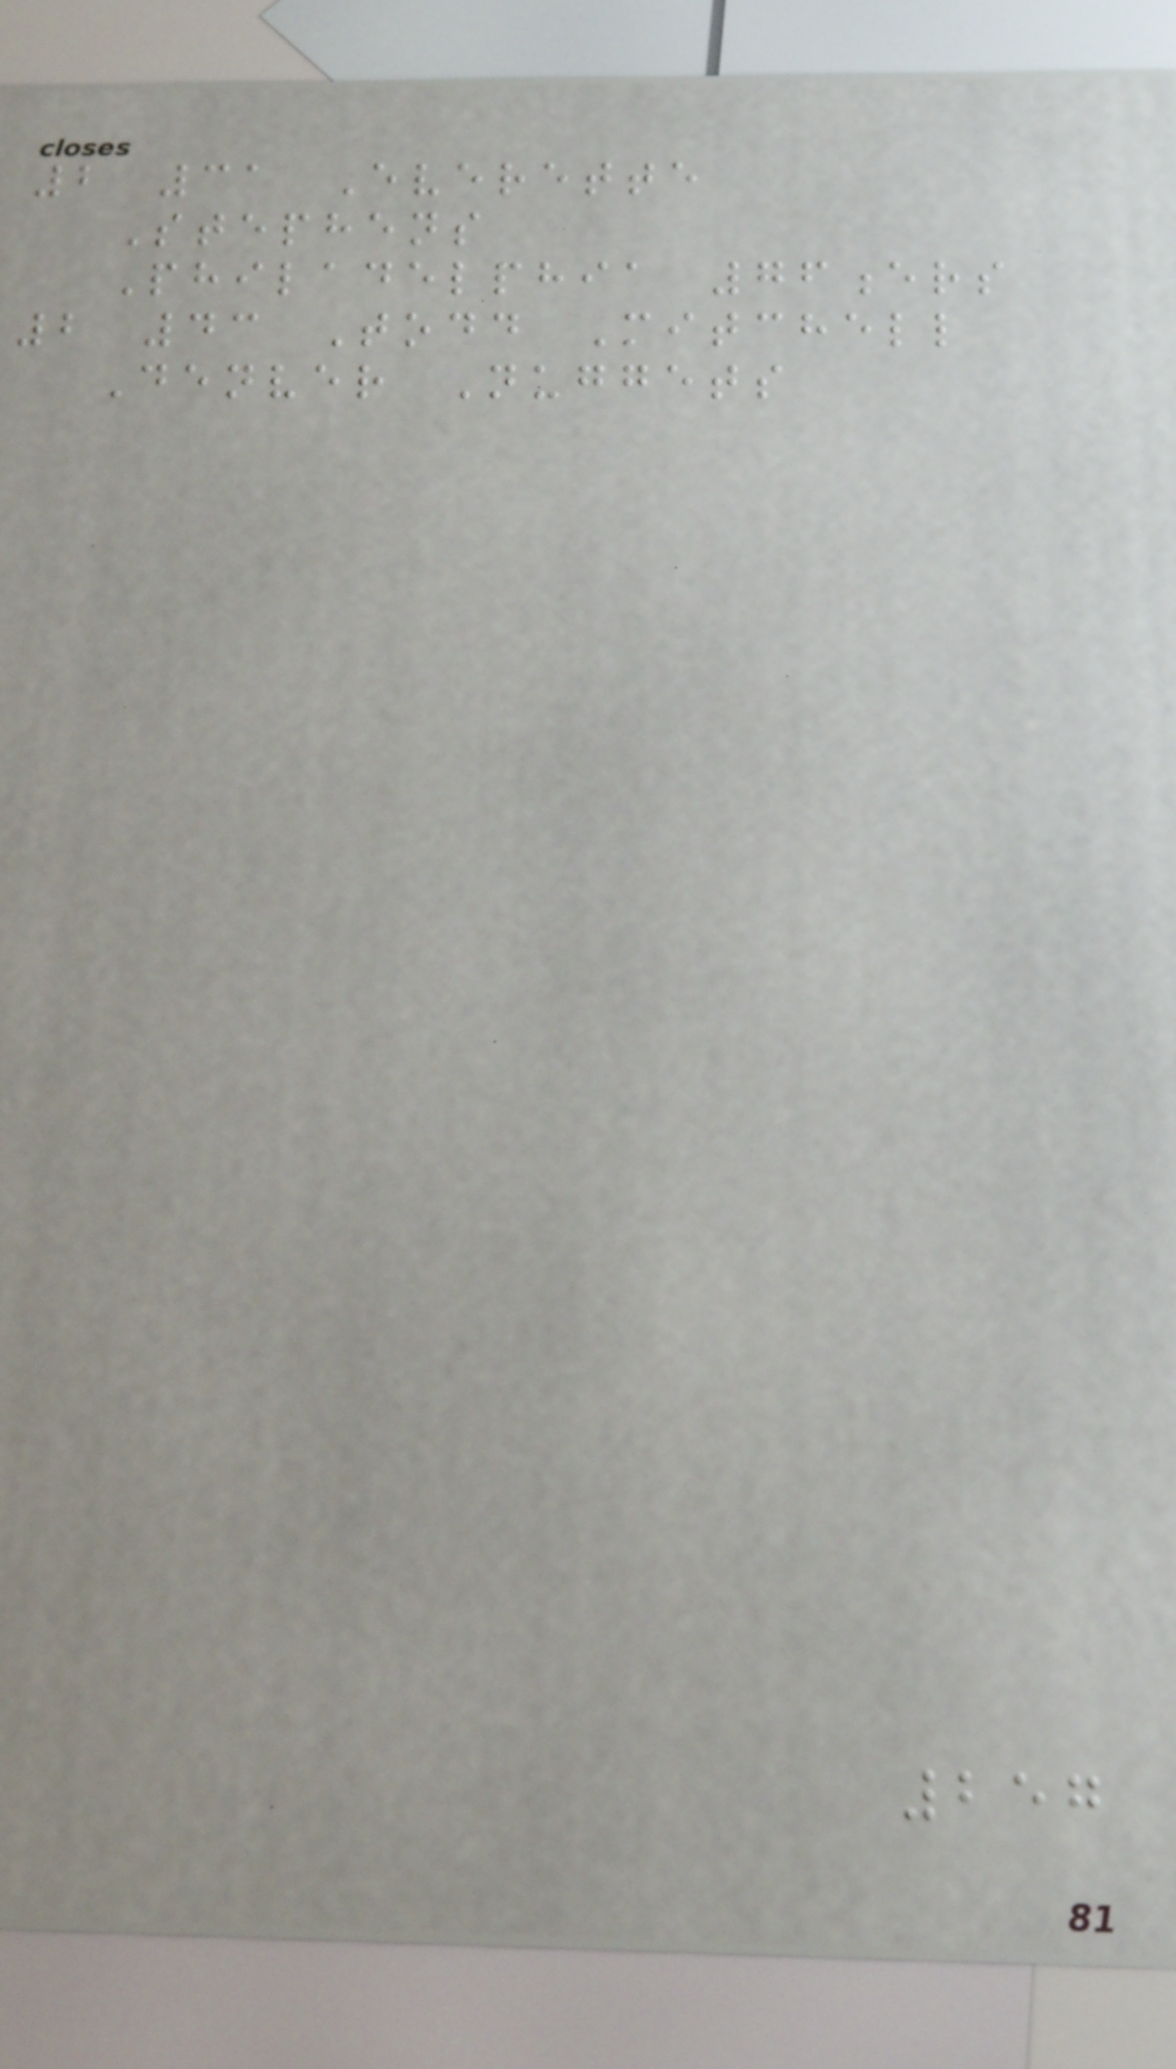2 31 Everette
Stephens
Philadelphia 76ers
2 43 Todd Mitchell
Denver Nuggets
257
